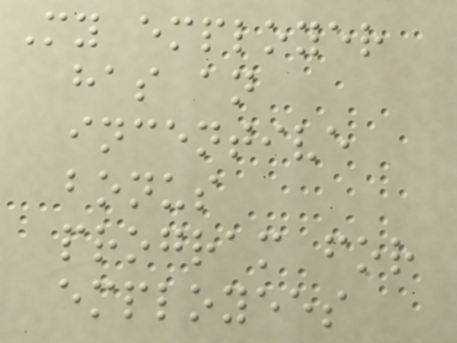My employer
has an
incentive
bonus
program for
employees
